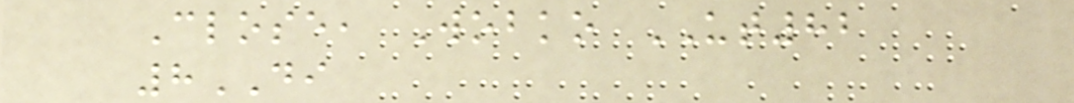Close, Wobko UT82
8DI
